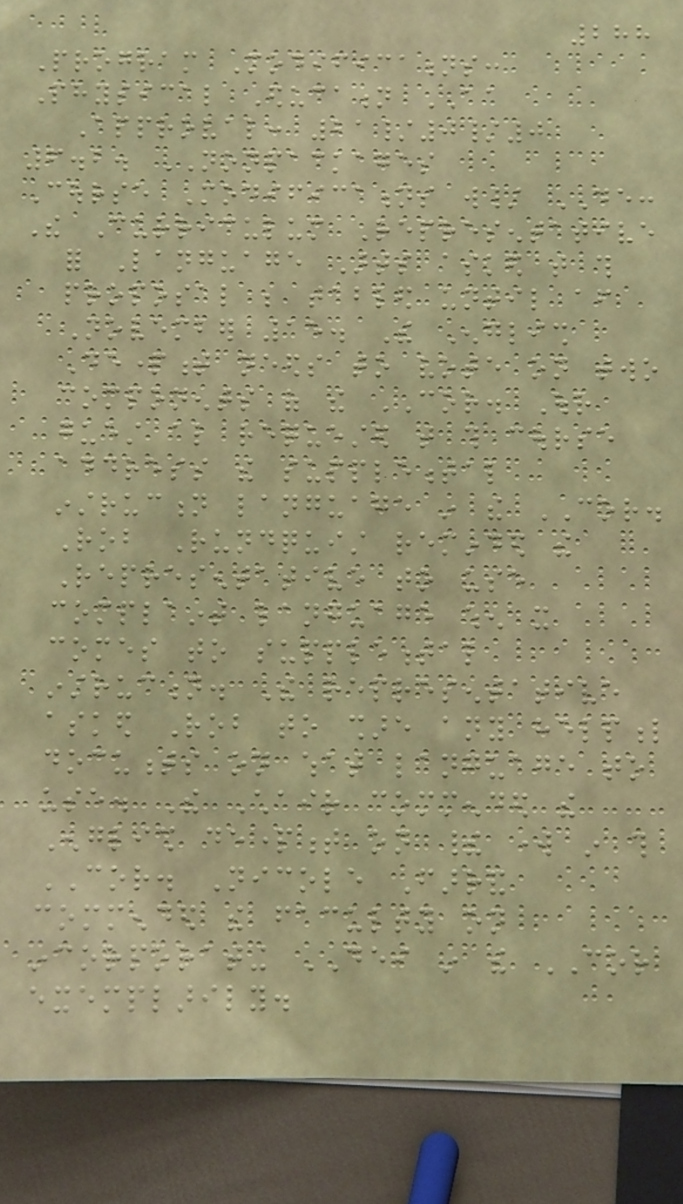288
Program Modifications:
Physical Education AA
Approval: 21/0/0
6.2. NONPACKAGES
Course Modifications w/ DE:
The Curriculum Representative
for Language Arts asked that this
proposal be tabled until after
November 15. The English
Department needs to vote on two
components of the COR. Our
guest also requested that this course
address the supplemental
instruction language in the COR.
Rob Rundquist reminded the
Representative to use
complaint language when it
comes to supplemental
instruction. The representative
asked Rob to share any helpful
documents on what language to
use. The Chair commended the
English department on their work in this
COR. Nicole Farrand
commended the faculty on
incorporating DEI in the COR
exemplarily.
